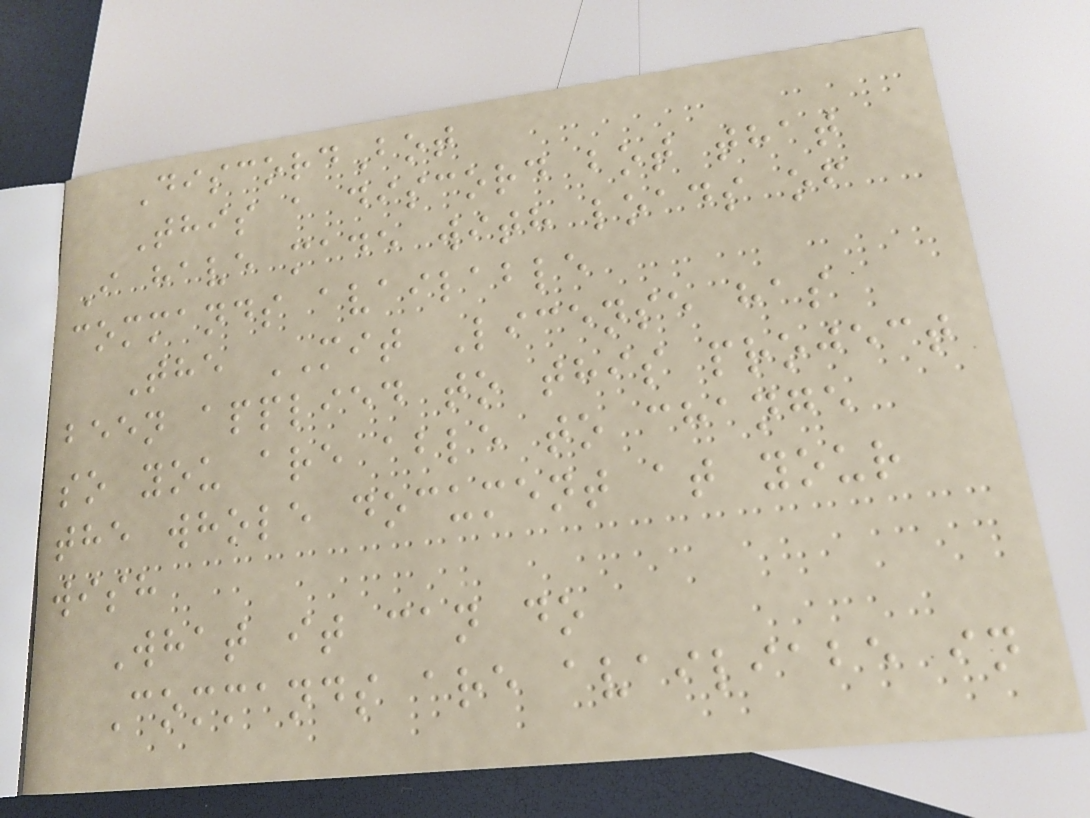DiscordBot
This a discord bot that
I have made with loads of
commands available
The MIT License has
been applied to this project
so you are able to change
the whole document at your
wish
What it can do
Commands are availiabe in
